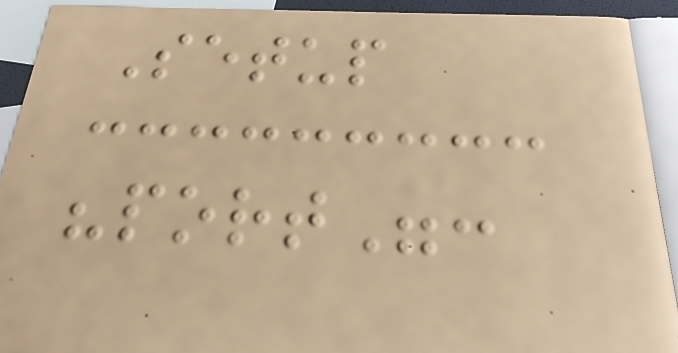Setup
"port":
